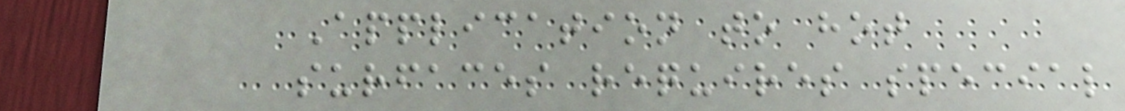Application to hot
surfaces requires special
